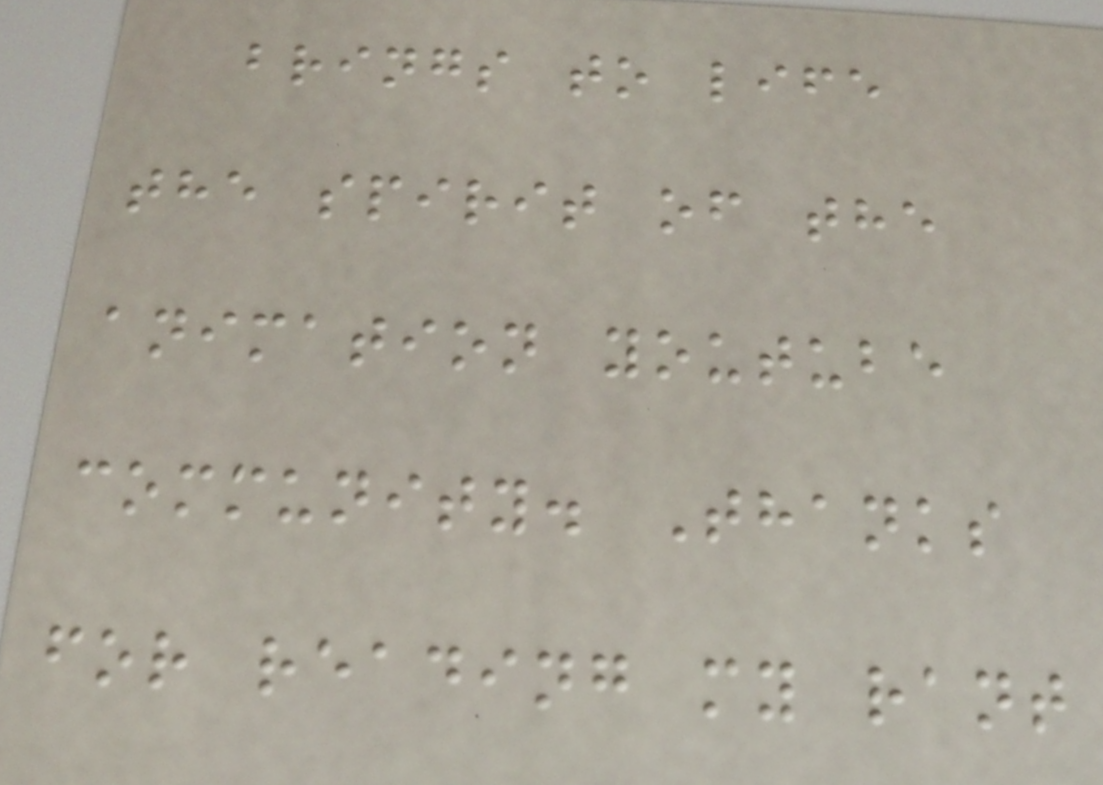brings to life
the spirit of the
animation youtube
community. Thanks
for reading my rant
